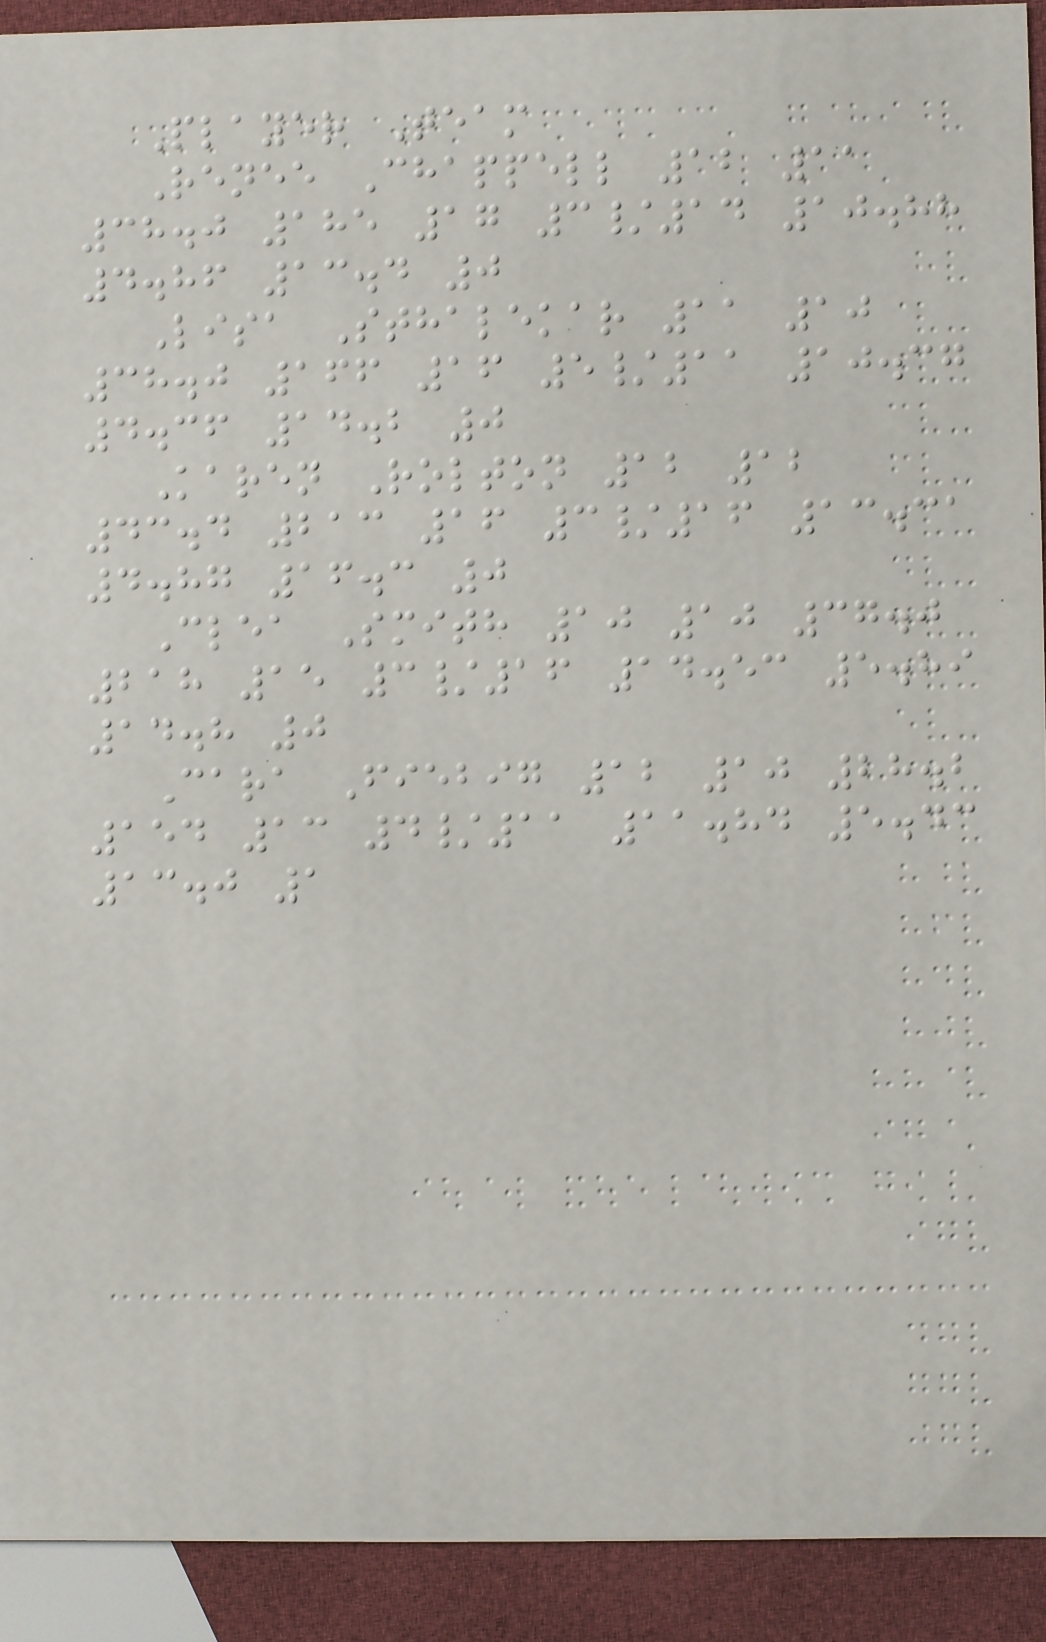Player Team
Renee Chappell 12 11
38.0 185 17 3/14 10.88
4.86 13.4 0
Lisa Sthalekar 11 10
38.0 166 16 5/11 10.37
4.36 14.2 0
Karen Rolton 12 12
43.4 213 16 3/16 13.31
4.87 16.3 0
Clea Smith 10 10 37.0
218 15 3/16 14.53 5.89
14.8 0
Cara Fiebig 12 10 28.2
154 13 4/11 11.84 5.43
13.0 1
